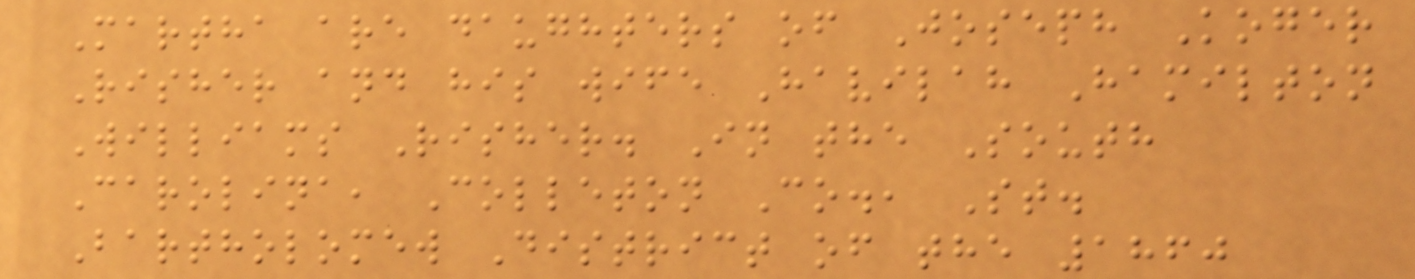Martha are daughters of Joseph Koger
Risher and his wife Havilah Hamilton
Williams Risher. In the South
Carolina, Colleton Co., St.
Bartholomew District of the 1860
